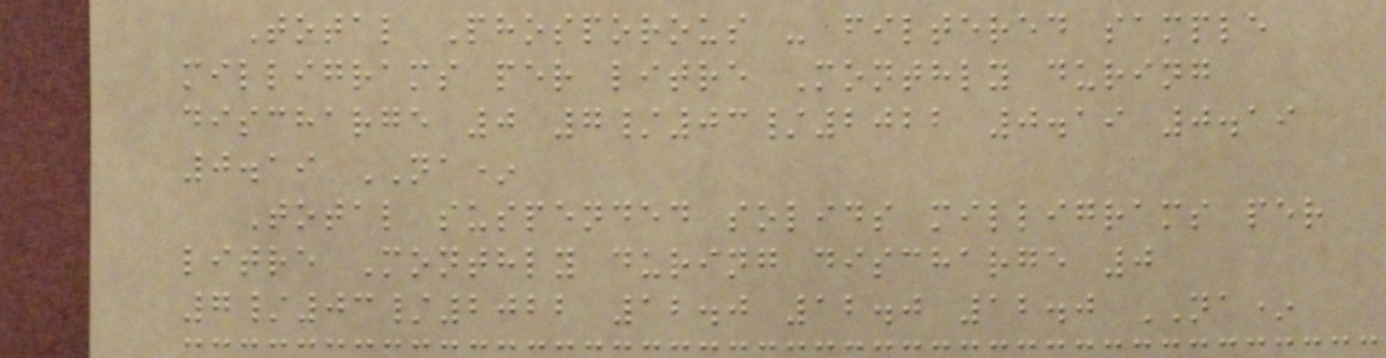Total Phosporous - filtered sample
milligrams per litre Monthly during
discharge 0 7/03/2022 0.19 0.19
0.19 NA*
Total suspended solids milligrams per
litre Monthly during discharge 0
7/03/2022 12.0 12.0 12.0 NA*
